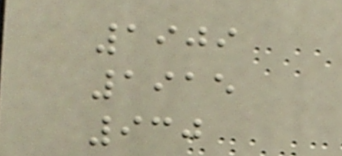1909
1915
930
